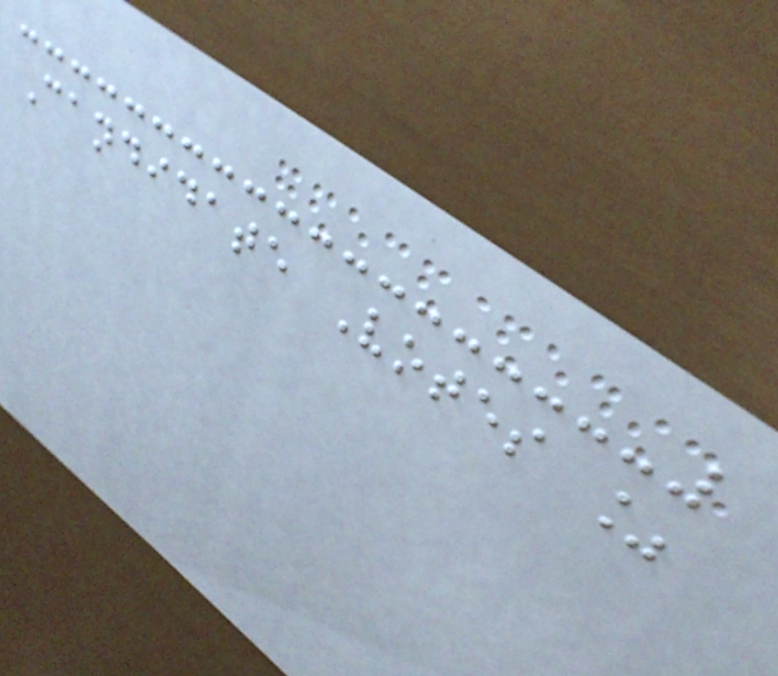Candidate Votes %
